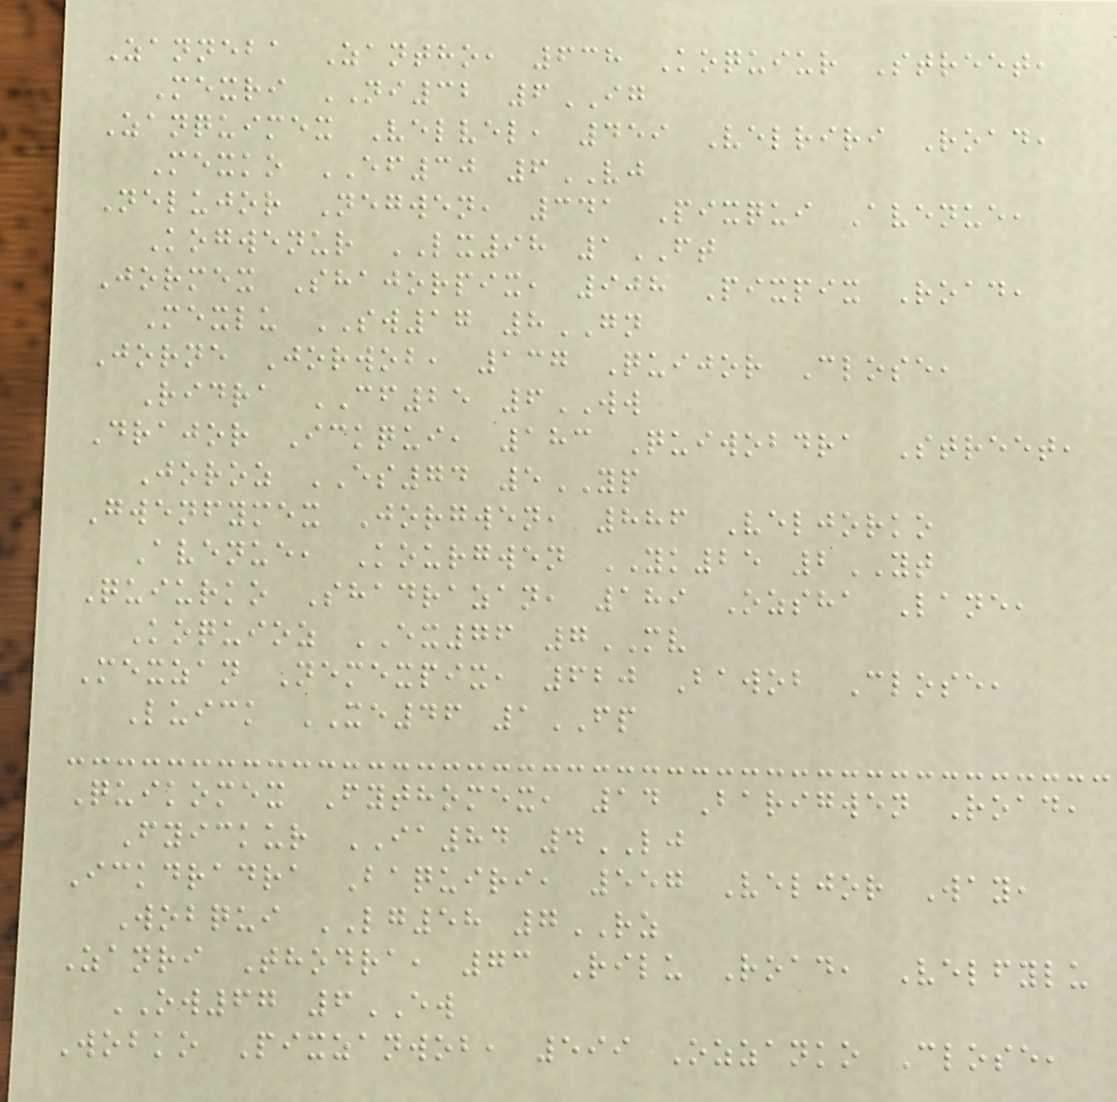Zanneba Zantho, 638 Koquiur Street,
Mexri NI32 6IG
Zanquimex Velvel, 459 Velriri Road,
Mexko EF30 6VJ
Nelujor Negwen, 341 Pixqui Avenue,
Kogwenur LX98 1FT
Jormex Shajorpix, 908 Pixpix Road,
Mexlu SW17 8GN
Jorne Jorwob, 137 Quijor Close,
Ridra CF25 6WW
Drajor Ickqui, 183 Quiwobdra Street,
Joroz ES74 5YP
Gwenfymex Jorgwen, 886 Veljorko
Avenue, Kourgwen YK25 2YT
Quiurko Shadrazan, 189 Ozsha Lane,
Koquioz EX76 7MV
Mexzan Nemexpix, 620 Bawob Close,
Luick XE46 1FP
Quikomex Fythomex, 14 Barigwen Road,
Fyickur IA84 4LJ
Ickdradra Baquiri, 557 Veljor Way,
Wobqui LG58 7RZ
Zanri Thodra, 73 Rilu Road, Velfylu
OW67 6EW
Wobko Pixzanwob, 599 Ozzanko Close,
